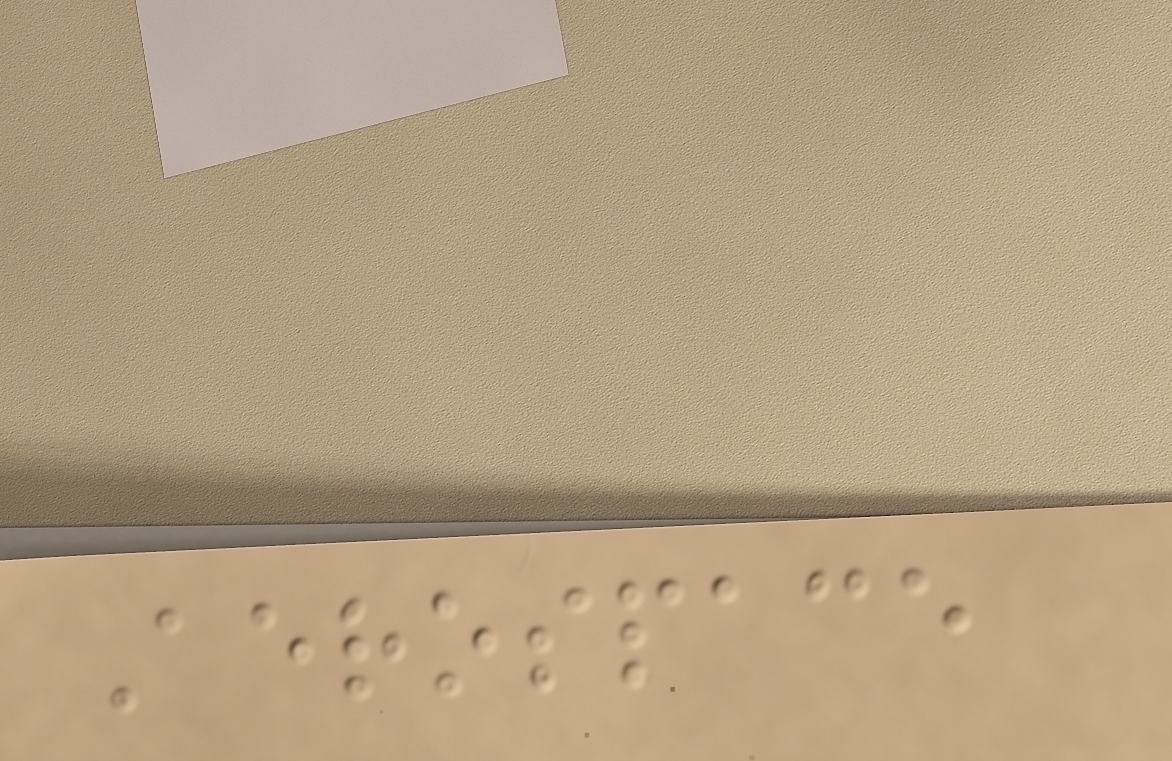Aerospace
